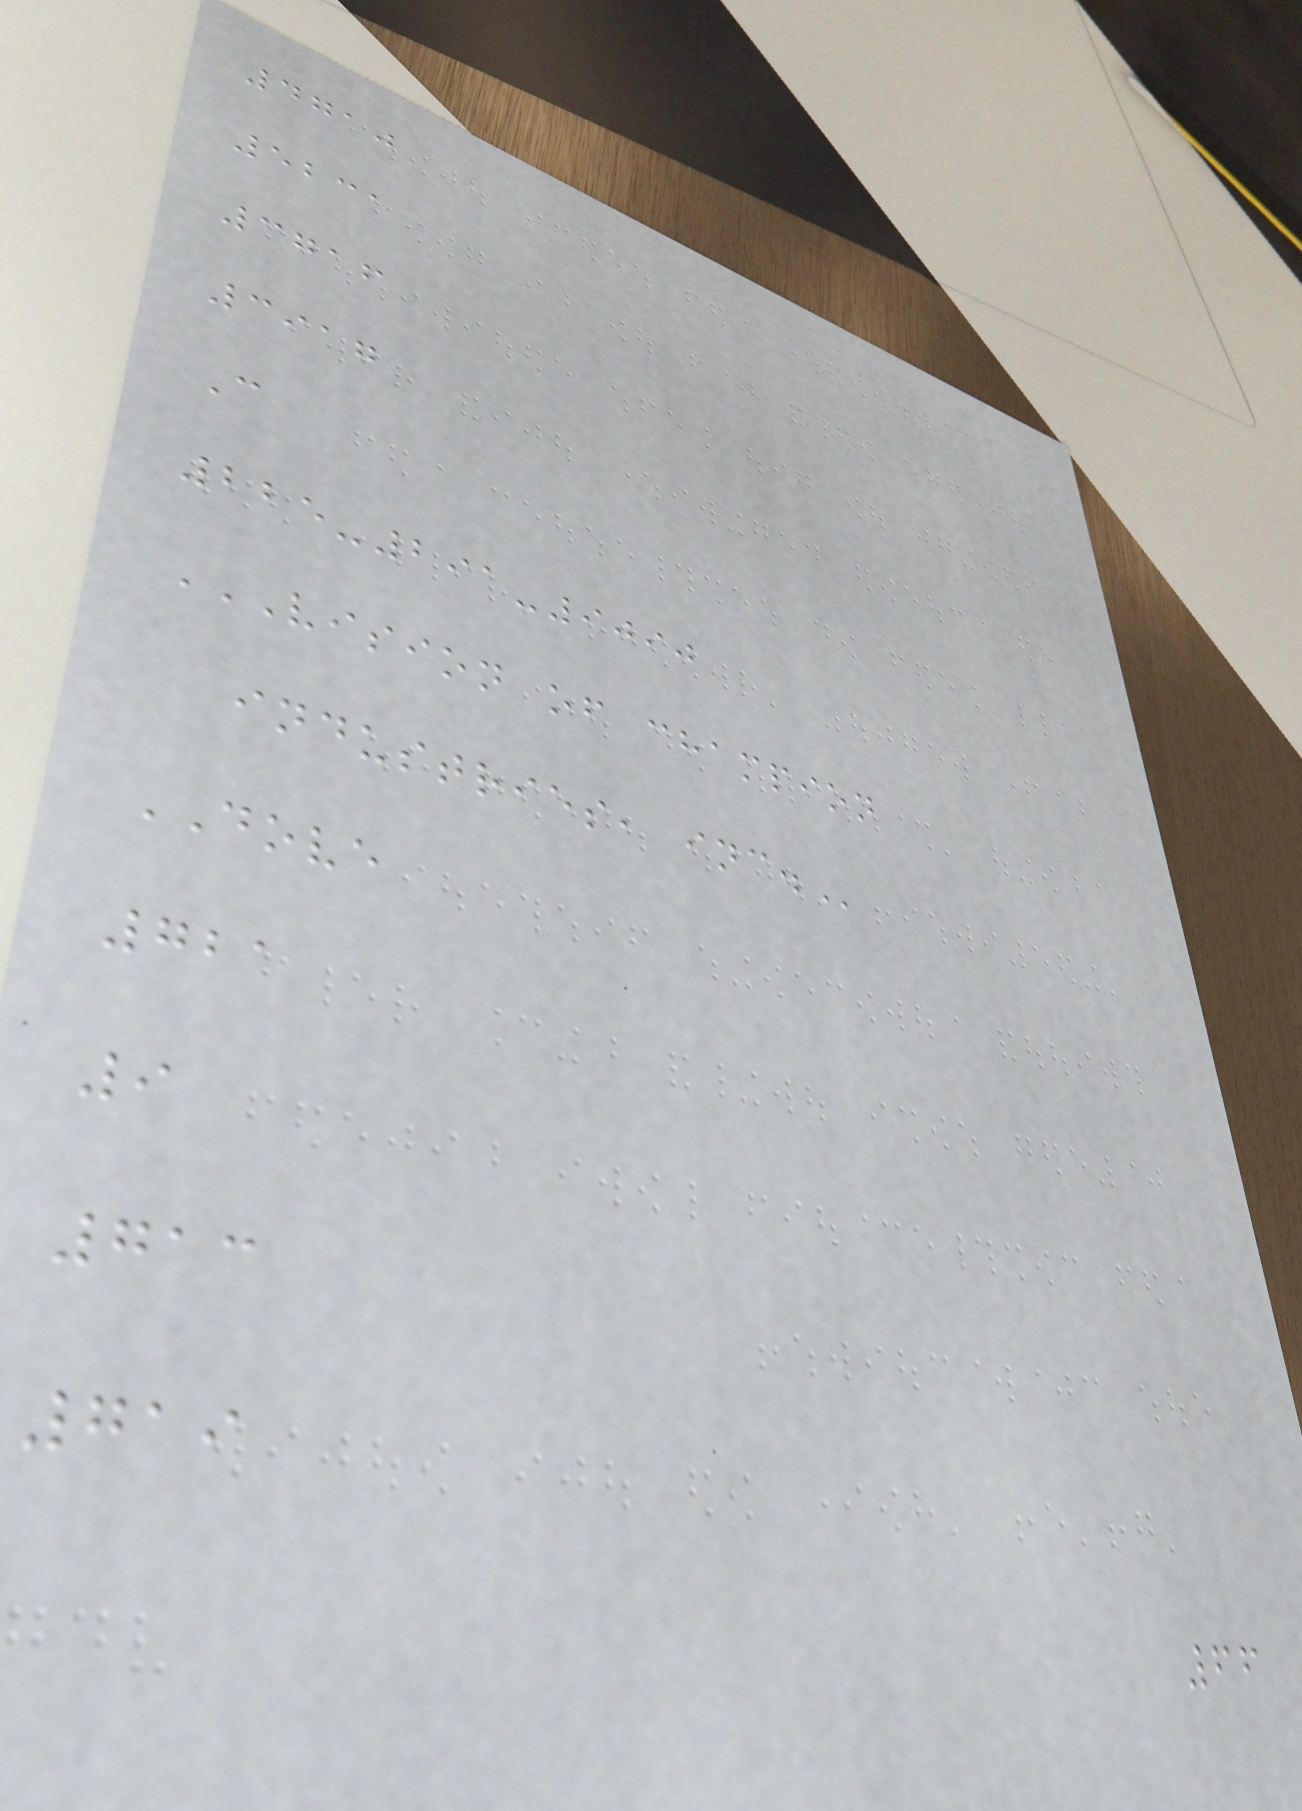4710
5231
3716
3917
C
225-291-9090
VISION OF CHAMPION
INDUSTRIES, INC.
DOVE
721
9
713
719
66
